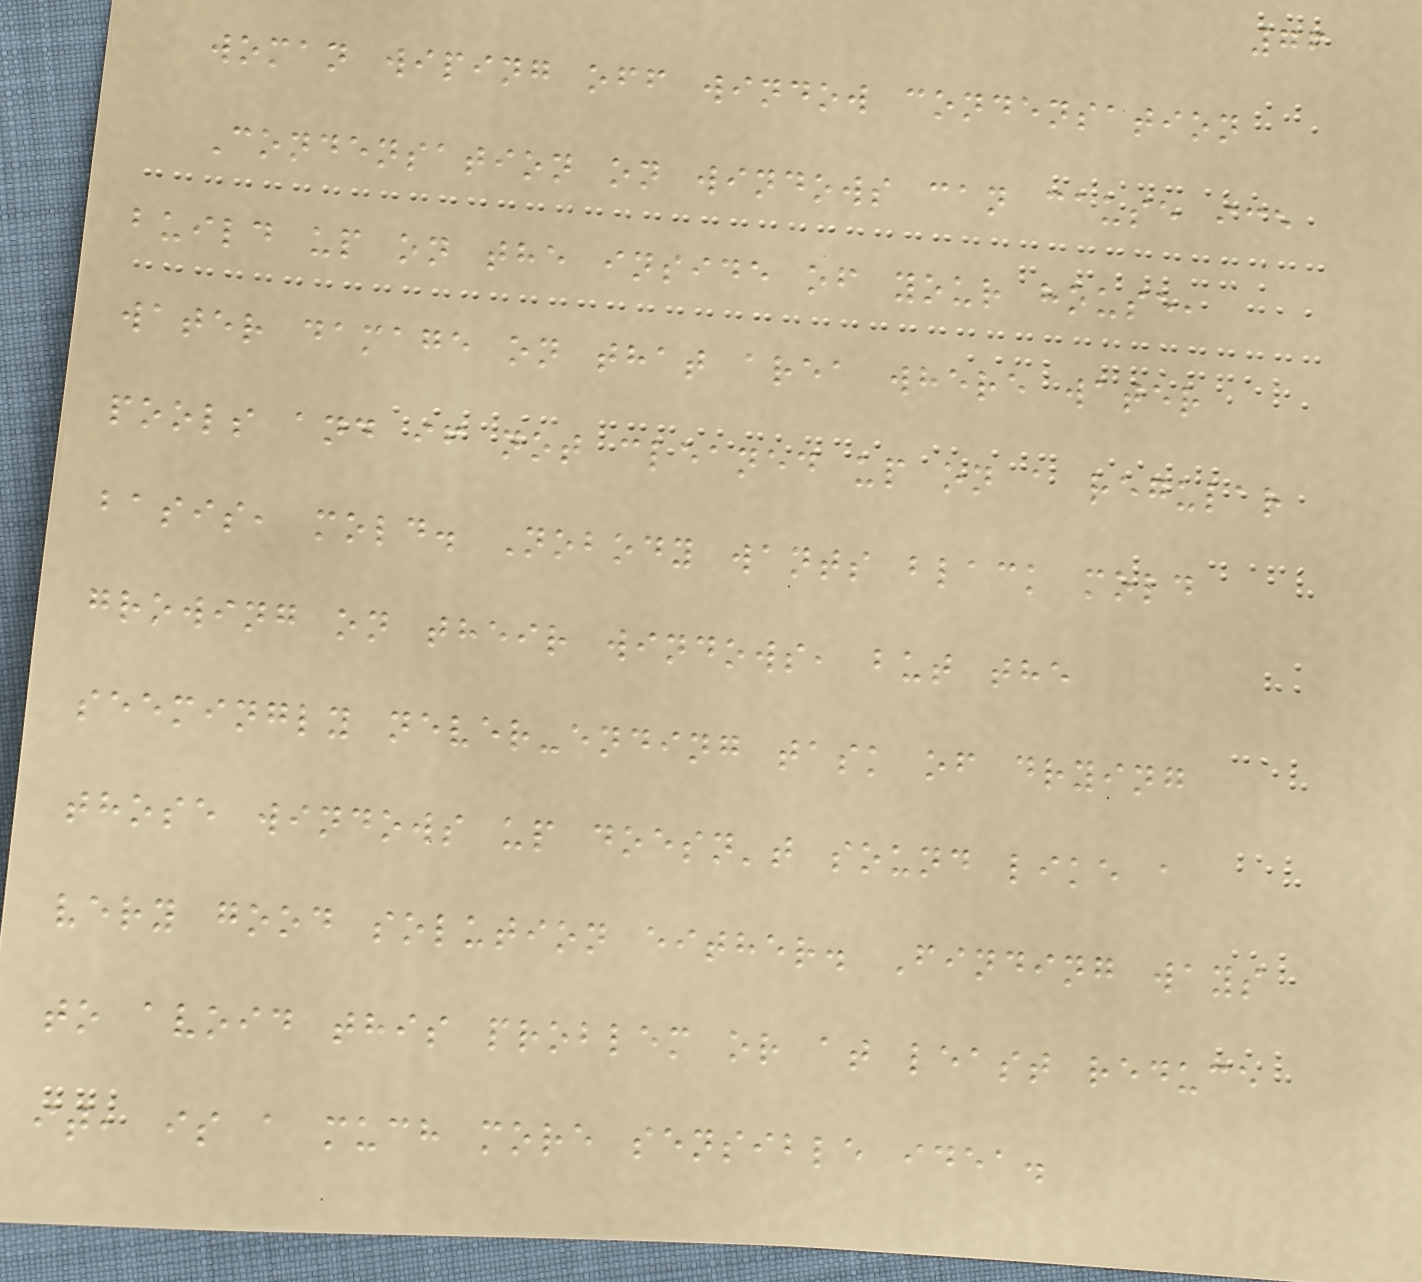76
woman wiping off window condensation
Condensation on windows can cause ice
build up on the inside of your house,
water damage on that area where water
pools and if not cleaned up on a regular
basis, mold. Nobody wants black mold
growing on their windows, but the
seemingly never-ending task of drying
those windows up doesn't sound like a
very good solution either. Finding ways
to avoid this problem or at least reduce
it, is a much more sensible idea.
